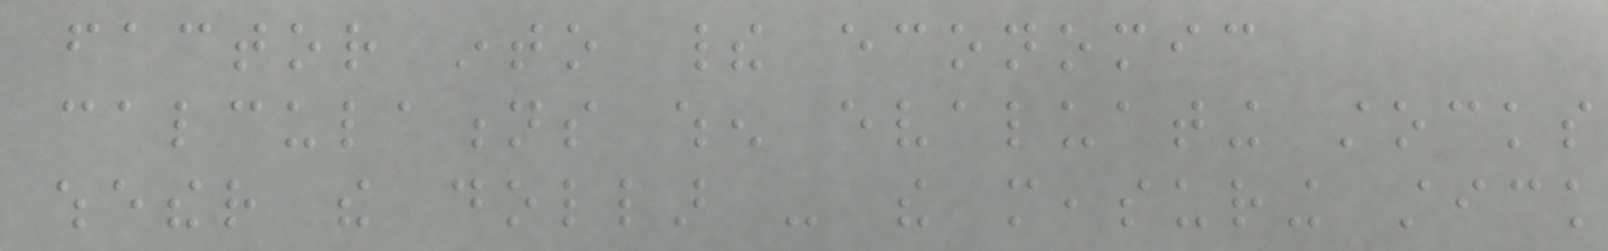factor into their economic
calculations when evaluating stocks
whether the dollar - the measuring stick
